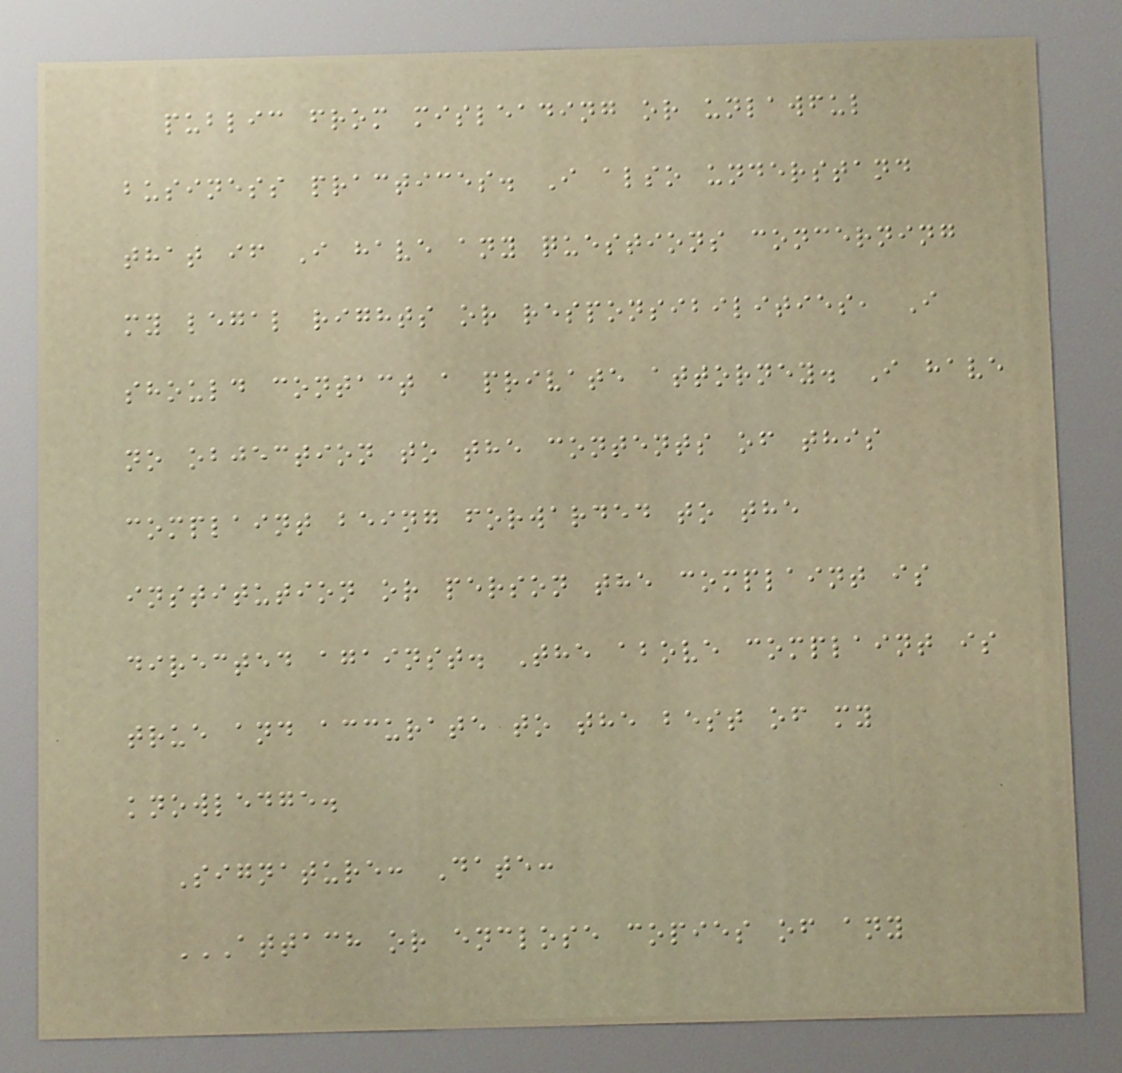public from misleading or unlawful
business practices. I also understand
that if I have any questions concerning
my legal rights or responsibilities, I
should contact a private attorney. I have
no objection to the contents of this
complaint being forwarded to the
institution or person the complaint is
directed against. The above complaint is
true and accurate to the best of my
knowledge.
Signature: Date:
ATTACH OR ENCLOSE COPIES OF ANY
